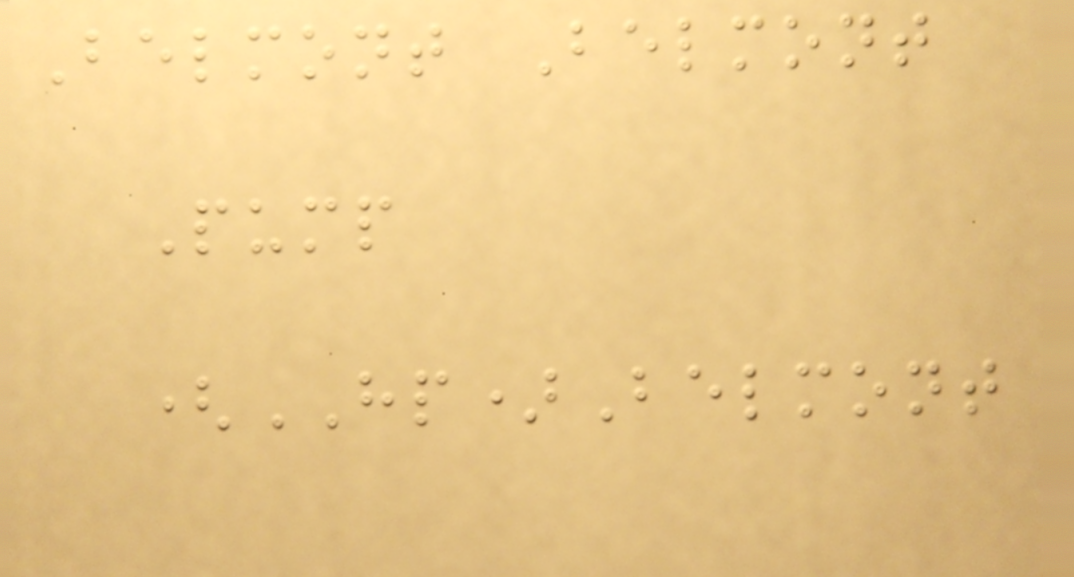Belmont Belmont
Pump
(HP)Belmont
